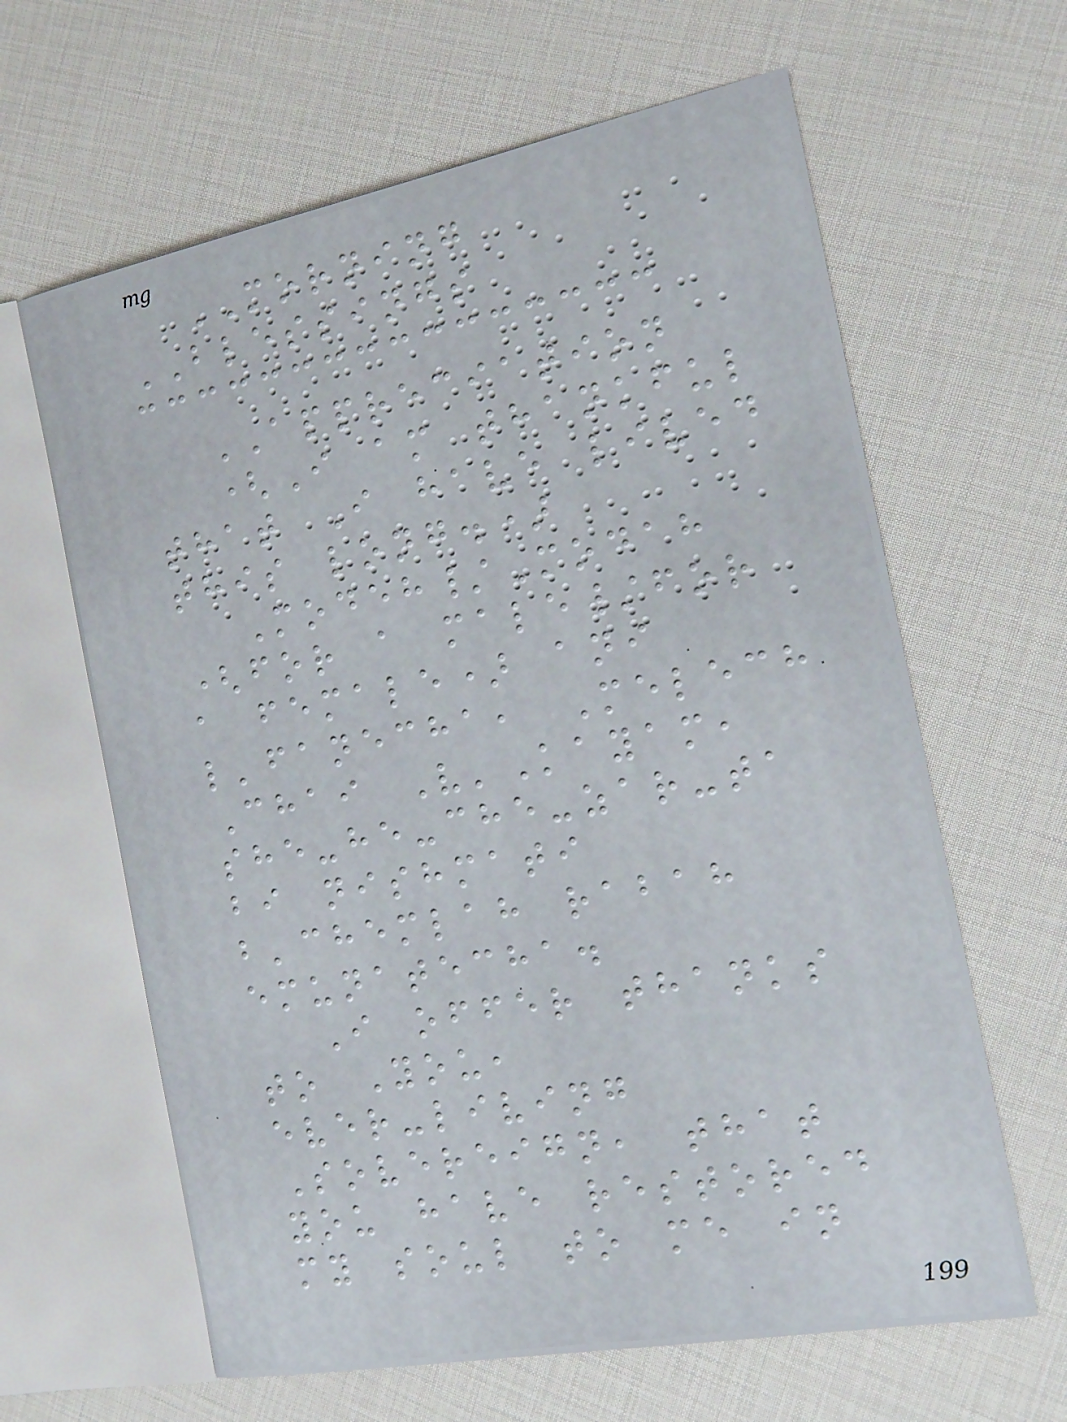MORNING
BLESSINGS
APPRECIATION
(I am thankful
that I have lived
this long.)
Modeh/Modah
(for a male/for
a female) ani
l'fanecha, Melech
Chai V'Kayam,
she-he-che-zar-ta
bi nishmati
b'chemlah rabah
emunatecha.
I offer thanks
to You,
ever-living
Sovereign, that
you have restored
my soul to me in
